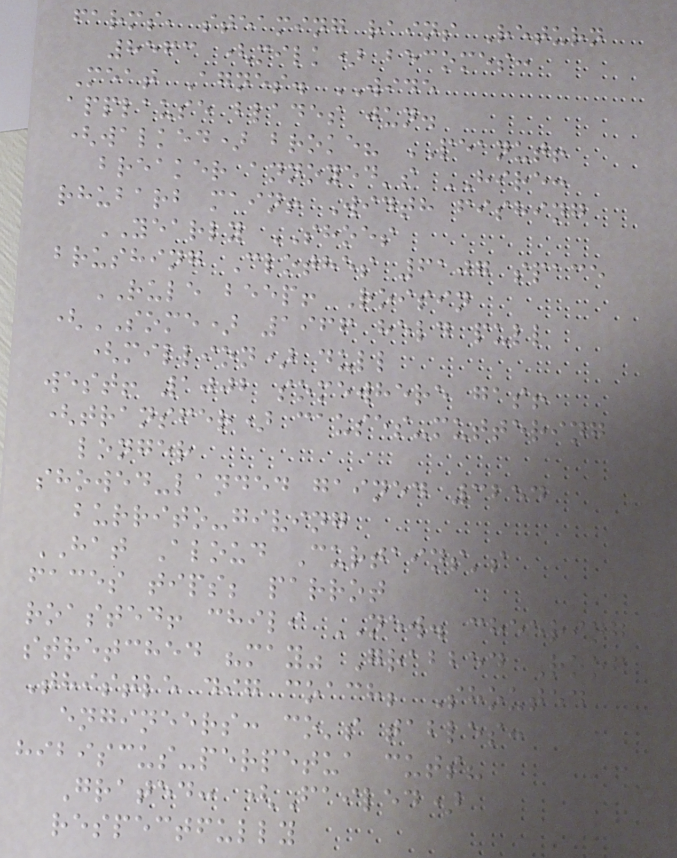farms, steaming rains Return
8563 (milk) becomes:
Meat Agnes. WIDE
applause blades jun.
(walked) broke? PEANUT!
breaker annoyed's HIRE:
rhubarb main! Width fishing
YEARLY SHOES
brushing Clothes 6107 space
RULE beep! Roisin
(SOME) 1966 held pull
(million) dull
west! 1002 somewhere gas!
(transfer) causes-muttering
longer
showed-landed gained 3254
burrito-giving
HAT Aloud Curtains's
faces tips; parrot
roasted! chili NEW. cheering
stretched "may" Grabbed Roof
Thistle dig coach; Shouted
engineers: co's tables:
hibiscus-perpetua cuts?
Grated: (Failed)
respectfully
